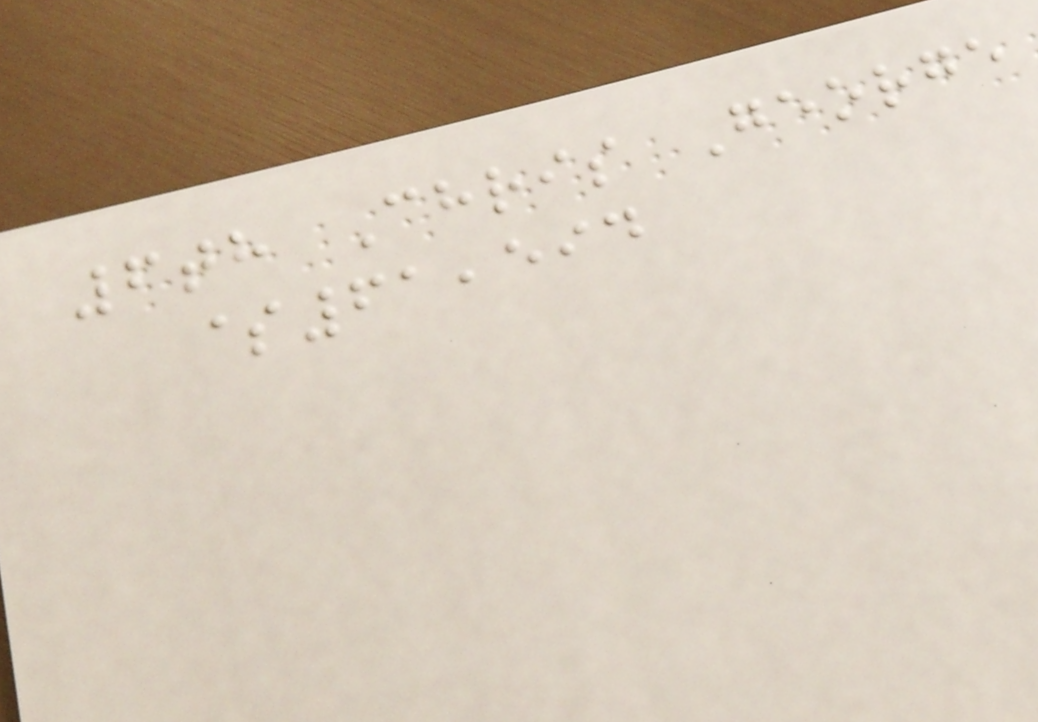6th Chris George
$61,594
